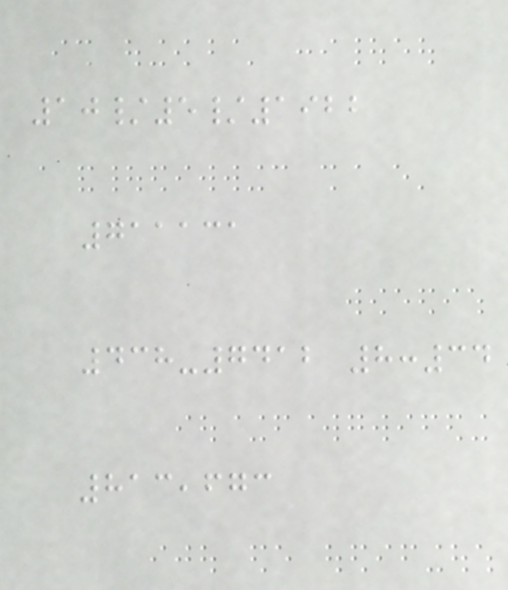10/5/1922
711131
438-7412 8:34
813,673
